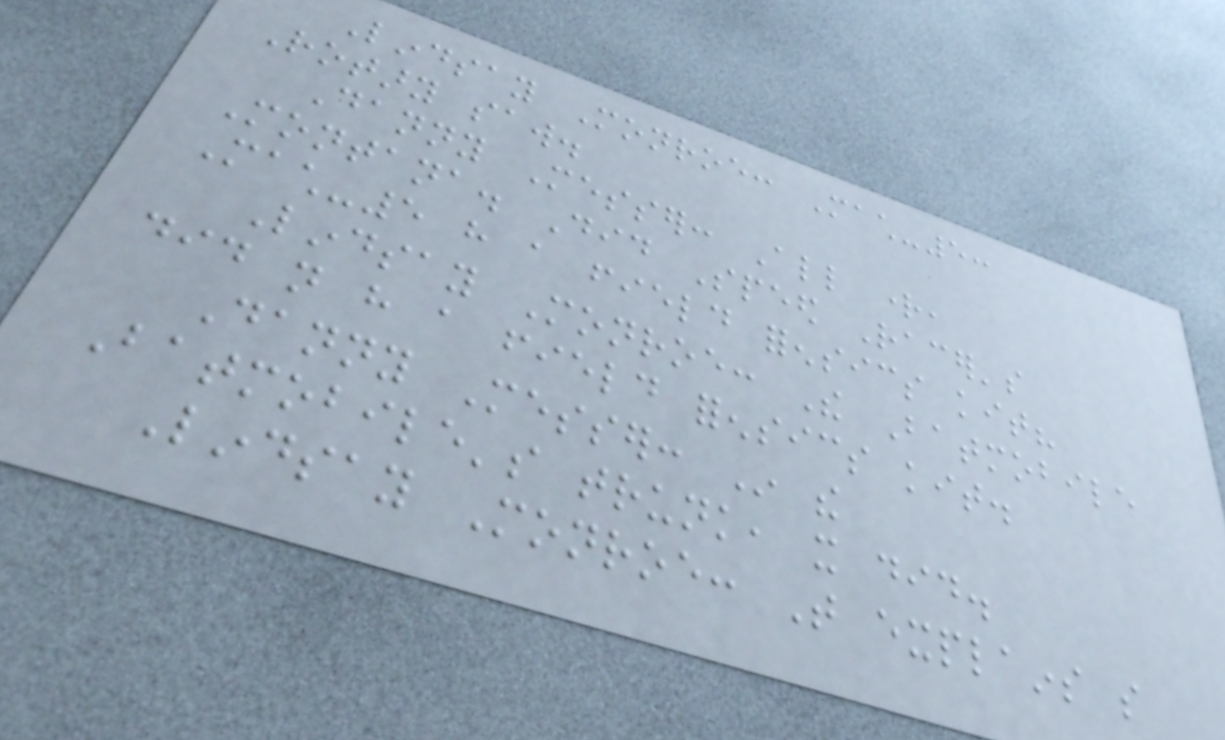Lindsay Monroe: Mach-5:
Rotary saw.
Danny Messer: All right,
Montana. Did Speed Racer's
Mach-5 have a field forensics kit?
Lindsay Monroe: The Batmobile
did not have a field forensics kit.
Danny Messer: In the
Batmobile's trunk, it did.
Lindsay Monroe: That explains so
